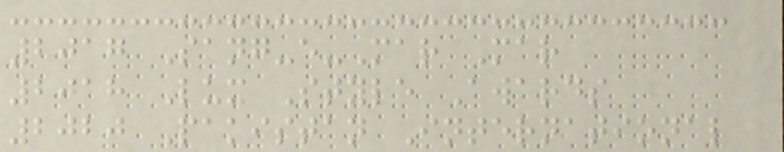2017 Sang-e-Mar Mar
2018 Lux Style Awards
2020 Pakistan International
